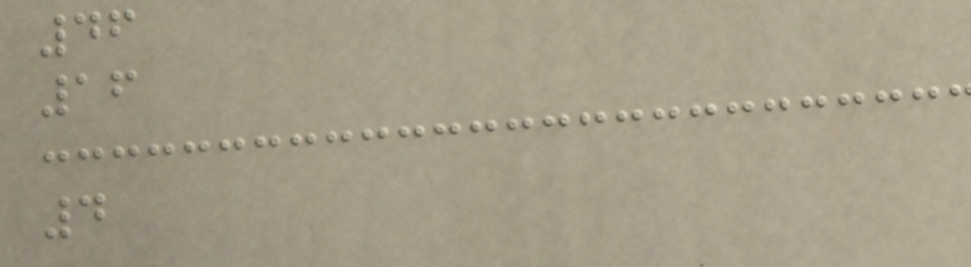46
16
4
